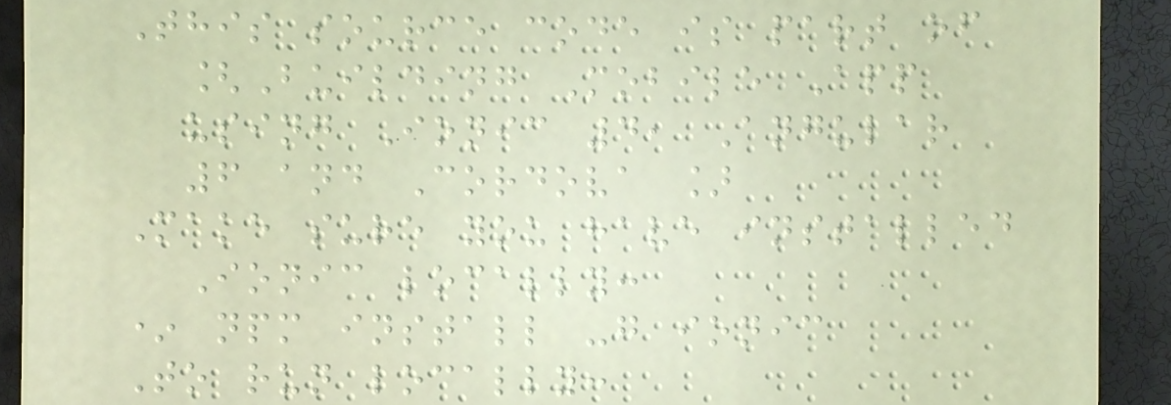This source code is part of
[Building Mobile App
using Ionic 4, Angular
6 and Cordova ]
Make sure you have installed
Ionic locally:
* npm install -g ionic
To run locally:
